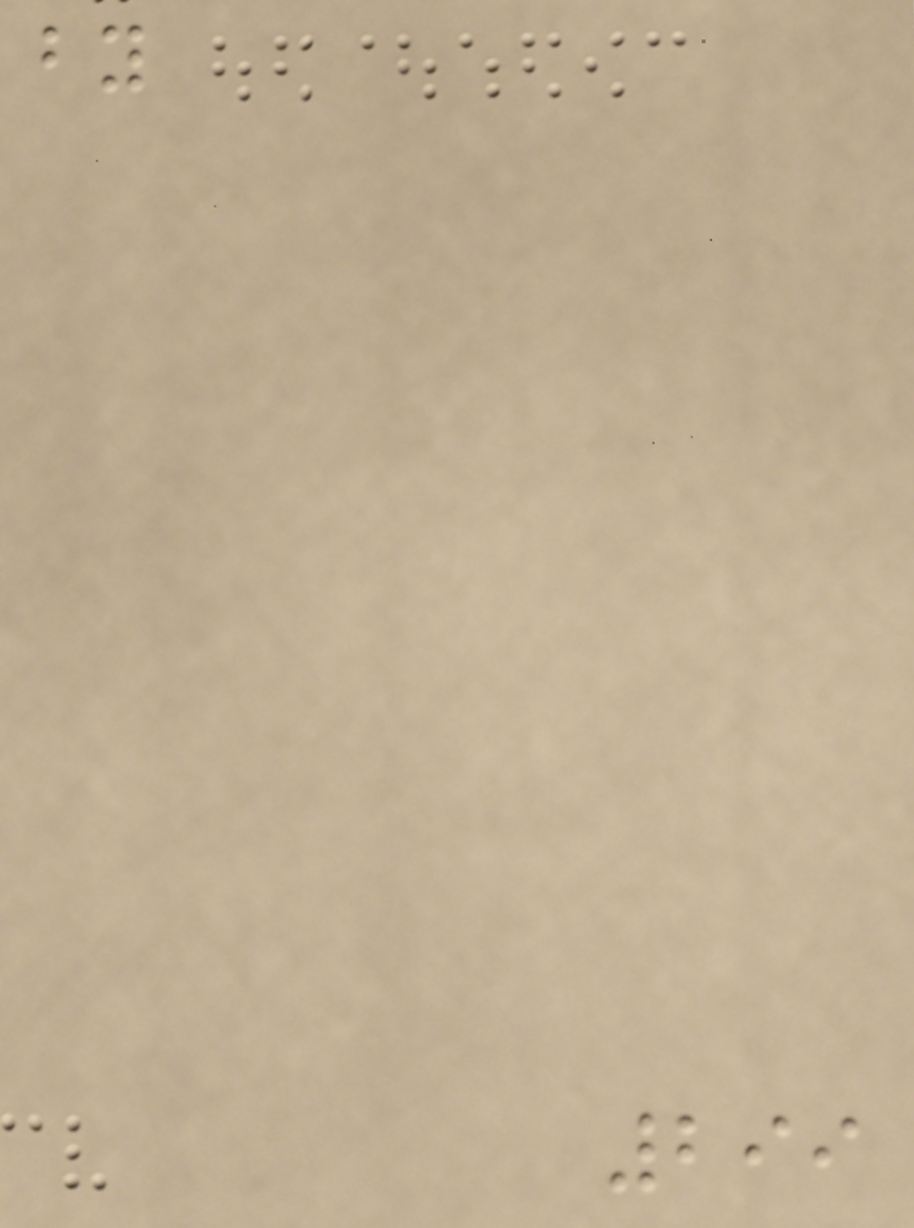by
299
